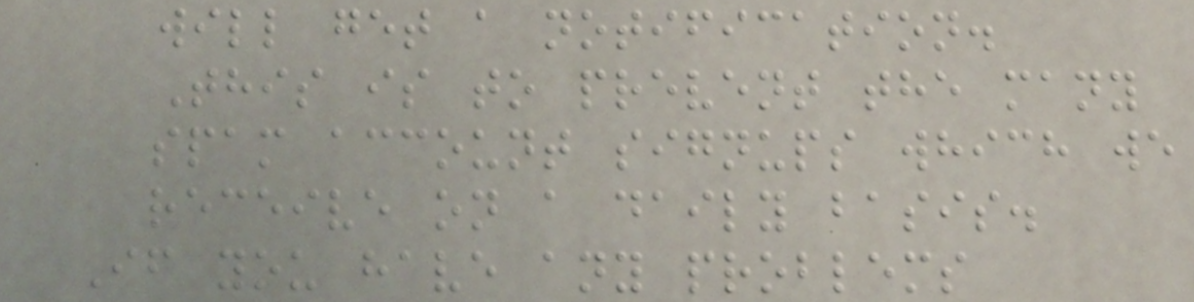will get a notification.
This is to prevent the many
spam account signups which we
receive on a daily basis.
If you have any problems
